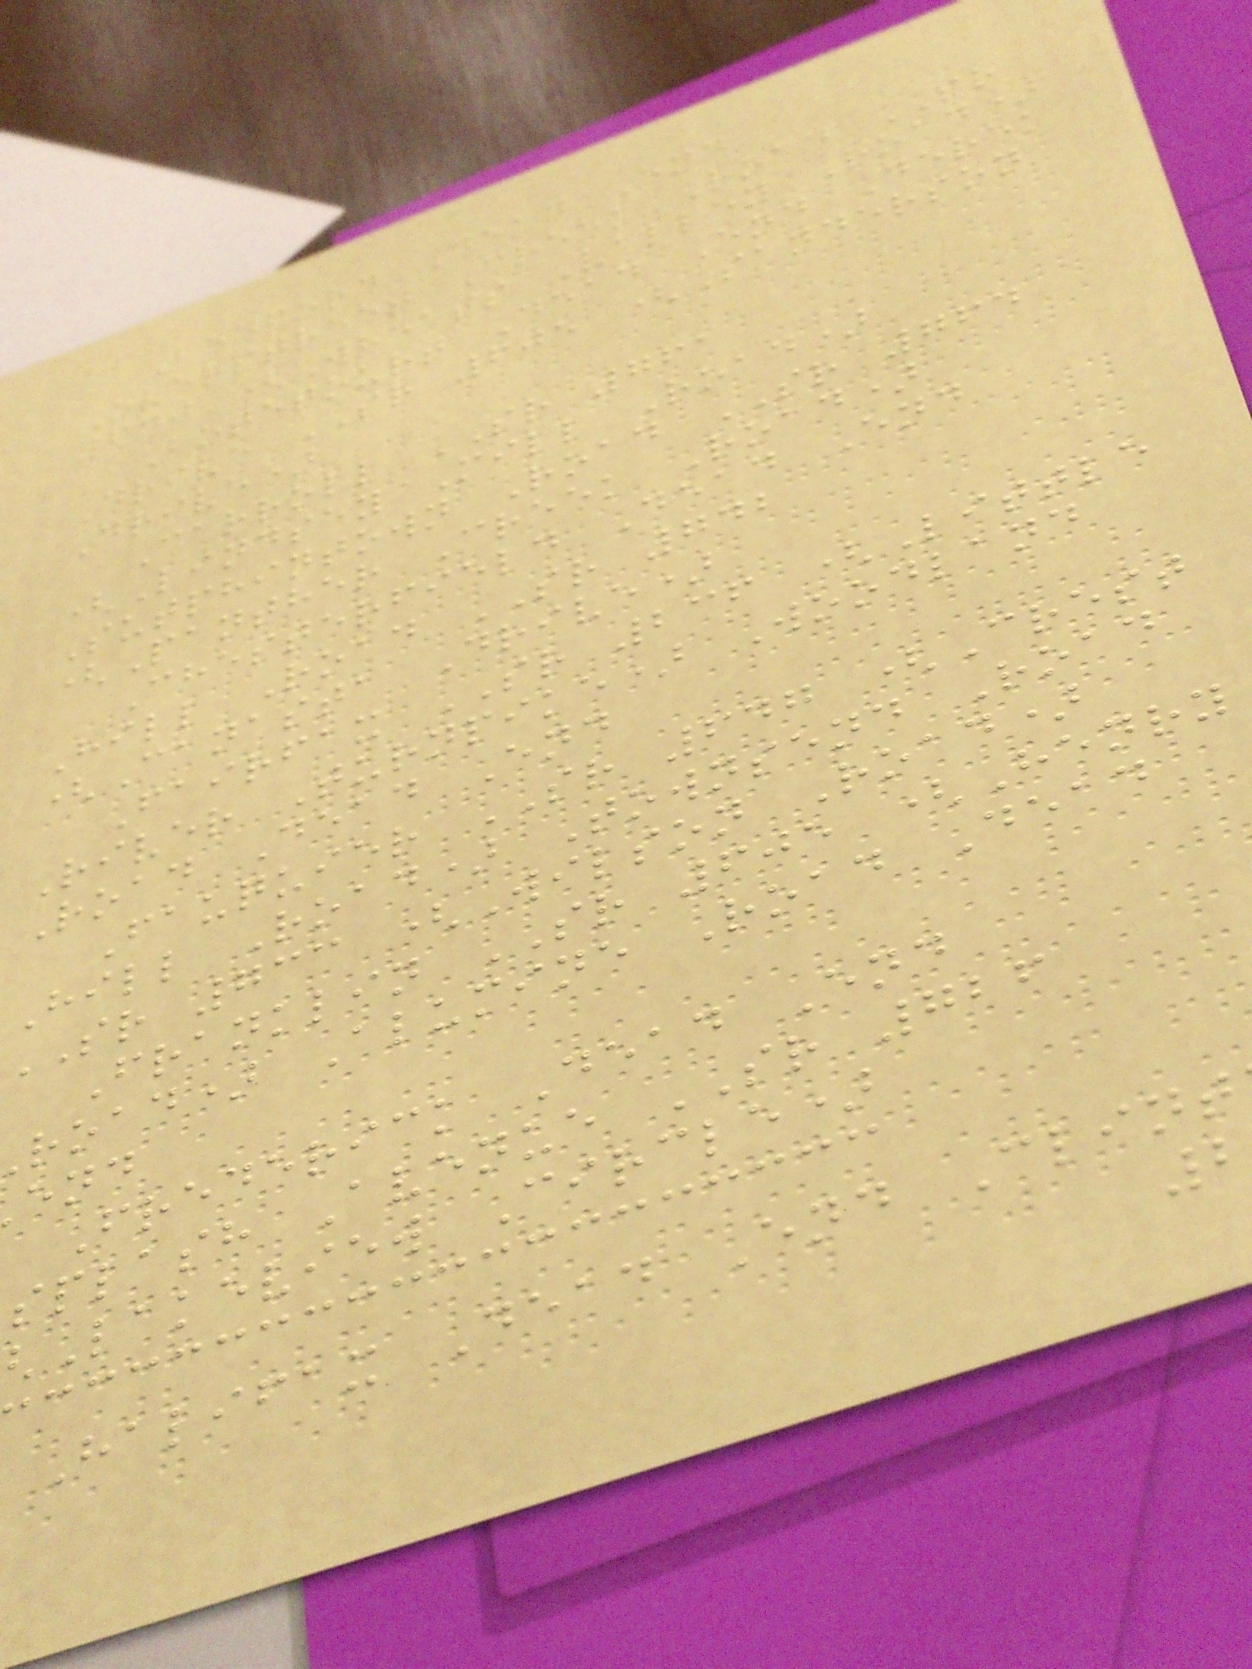Bedford Dead End
Overstreet Creek Road SR
640 (Wheats Valley Road)
Botetourt Dead End Derek
Drive SR 605 (Sanderson
Drive)
Carroll SR 761
(Lindsey Mill Road)
Sutphintown Road SR 764
(Panther Creek Road)
Chesterfield Dead End
Hill Road SR 742
(Canasta Drive)
Fairfax SR 236 (Little
River Turnpike) Woodland
Road Dead End
Fauquier SR 647 (Crest
Hill Road) Townsend Road
SR 733 (Wilson Road)
Franklin SR 605 (Henry
road) Alumine Road Dead
Frederick Dead End
splash Avenue SR 726
Lakeview Circle)
Halifax Dead End Clint
